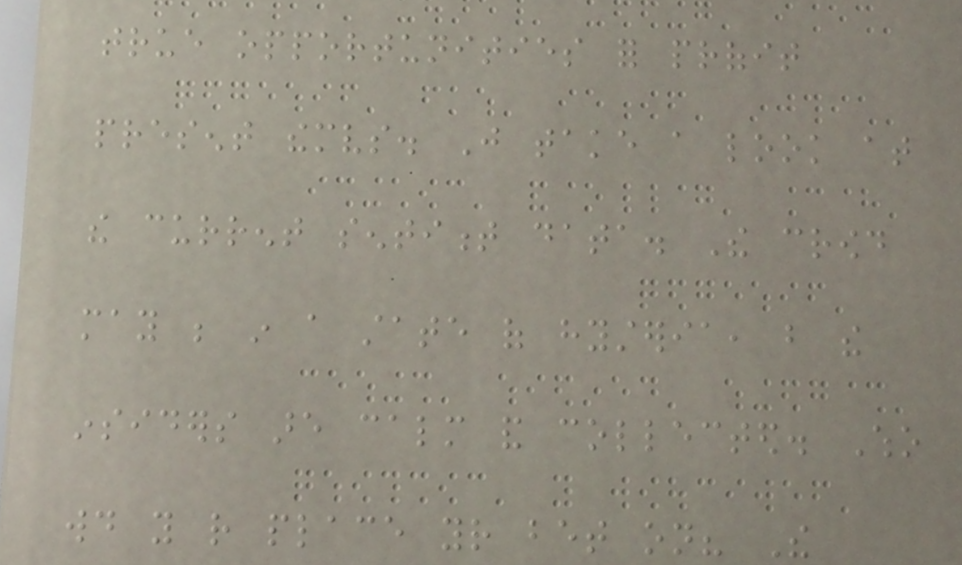true opportunities for profit
present themselves. Just take a look at
the current sentiment data. The crowd
may be in a state of hysteria, but the
insiders are calm and collected. Who
would you rather place your bet on? The
